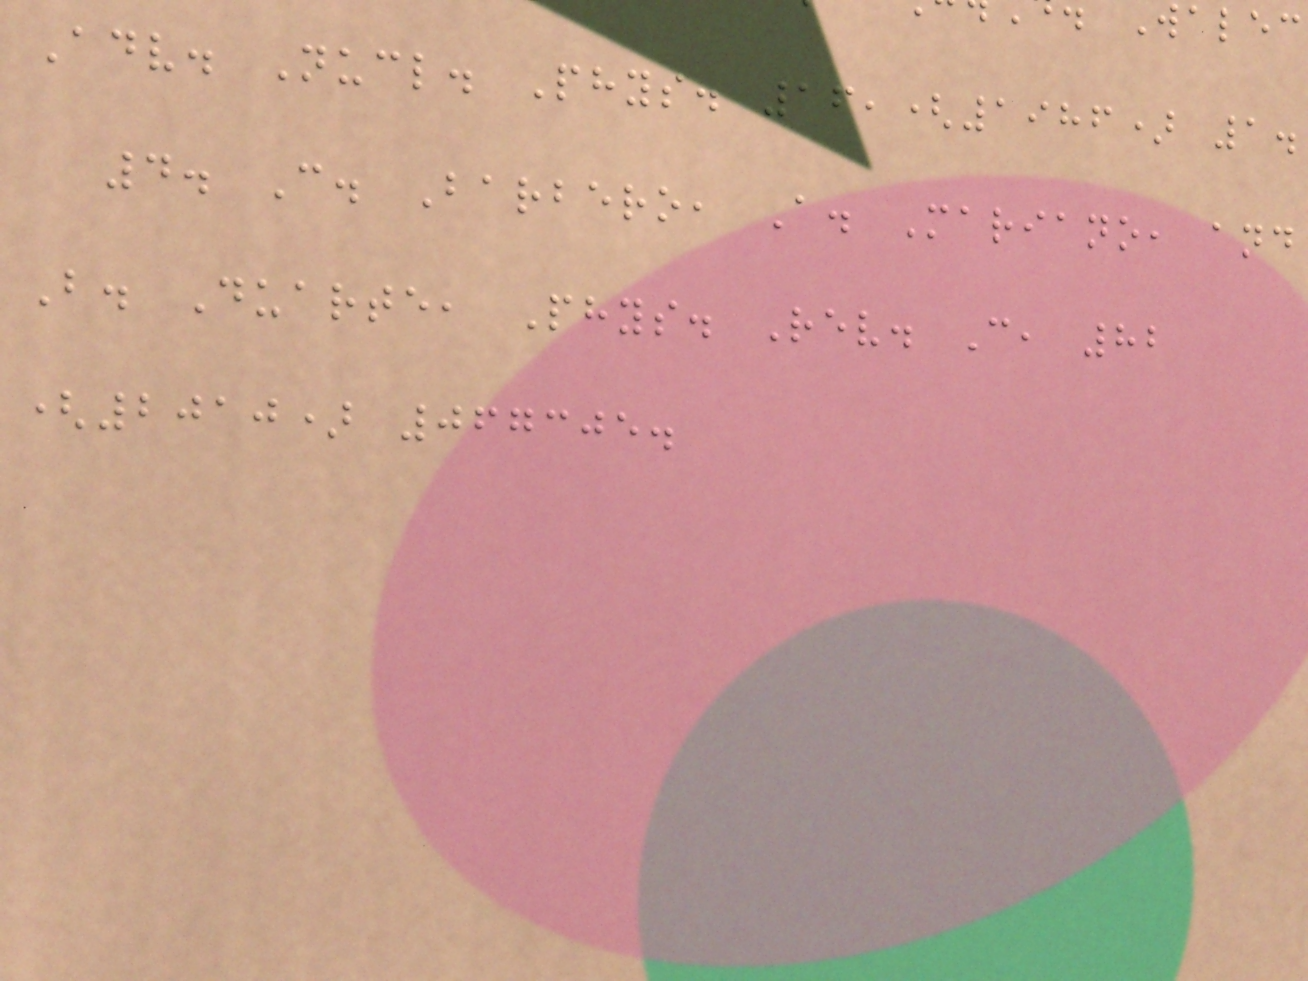Adv. Nucl. Phys. 16,(1986) 1.
4. C. Barbero, A. Mariano, and
B. Duarte, Phys. Rev. C, 82
(2010) 067305.
